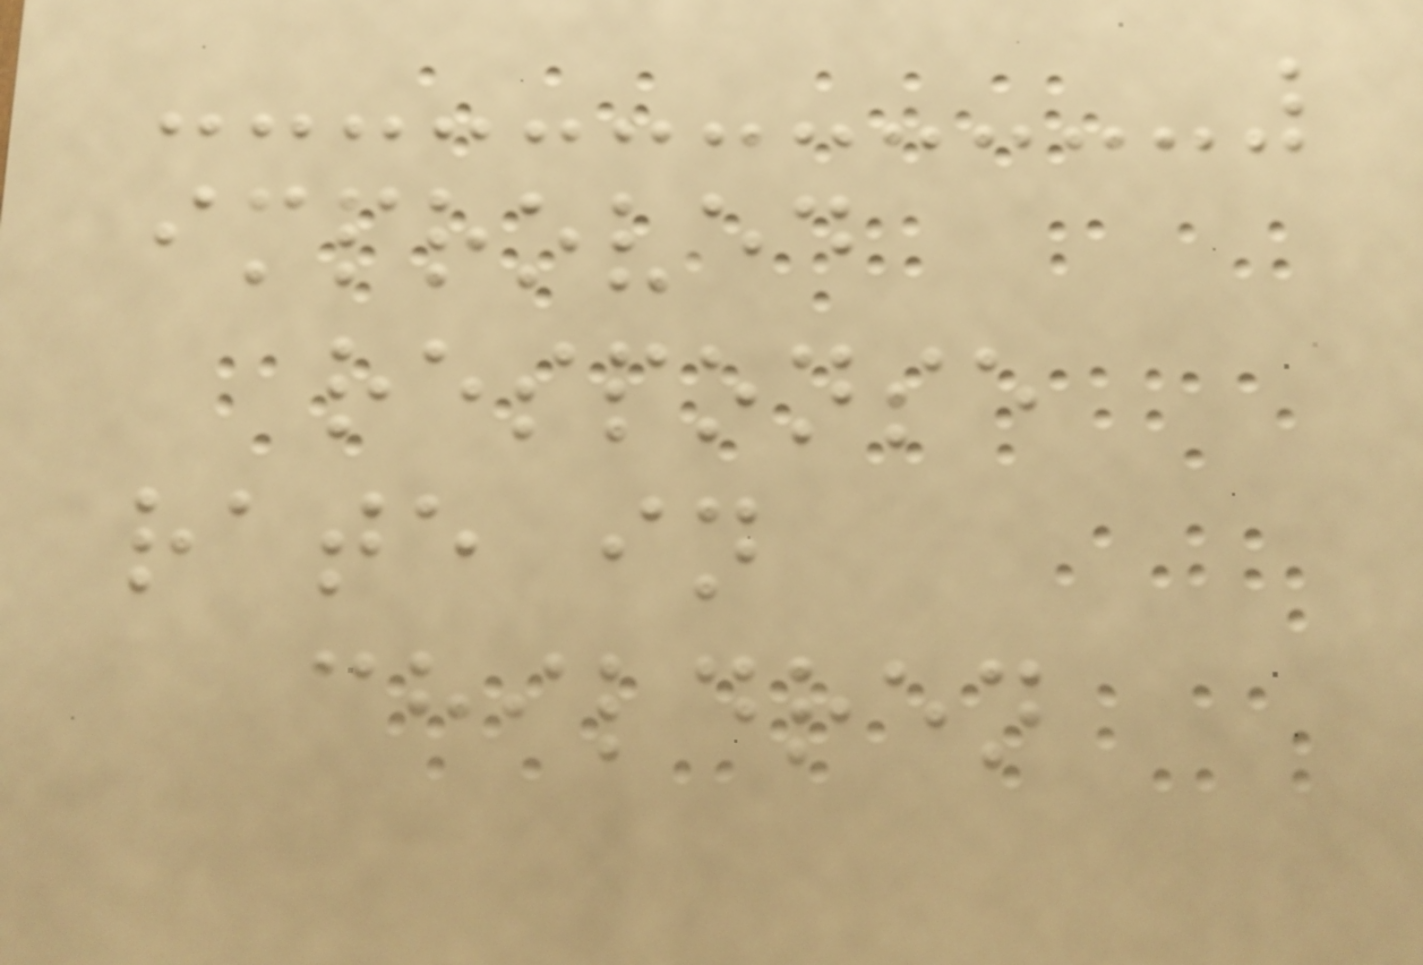improved
response
rate in
children
